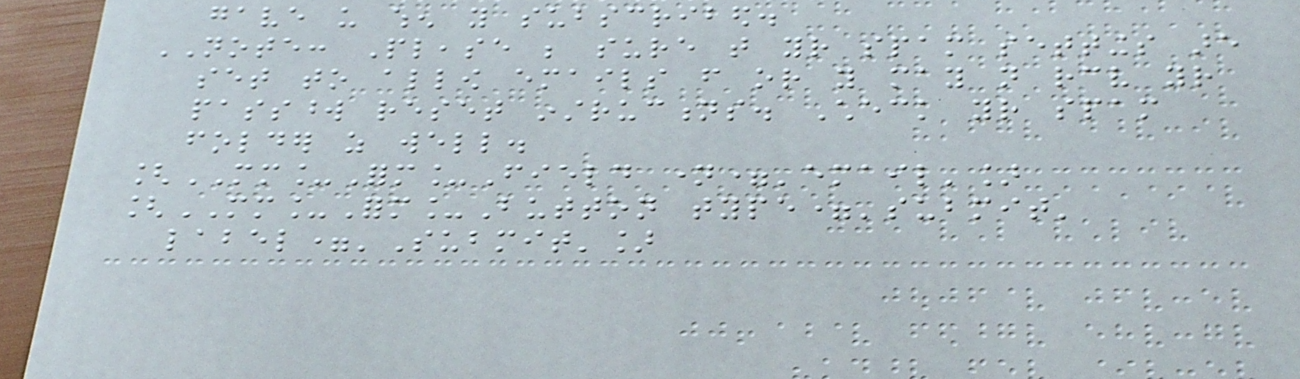gave us when you subscribed.
NOTE: Please be sure that your spam settings are
set to allow emails from or you may not receive your
password reset instructions. Check your spam
folder as well.
[MM_Form_Field name='email']
[MM_Form_Button type='submit'
label='Submit']
